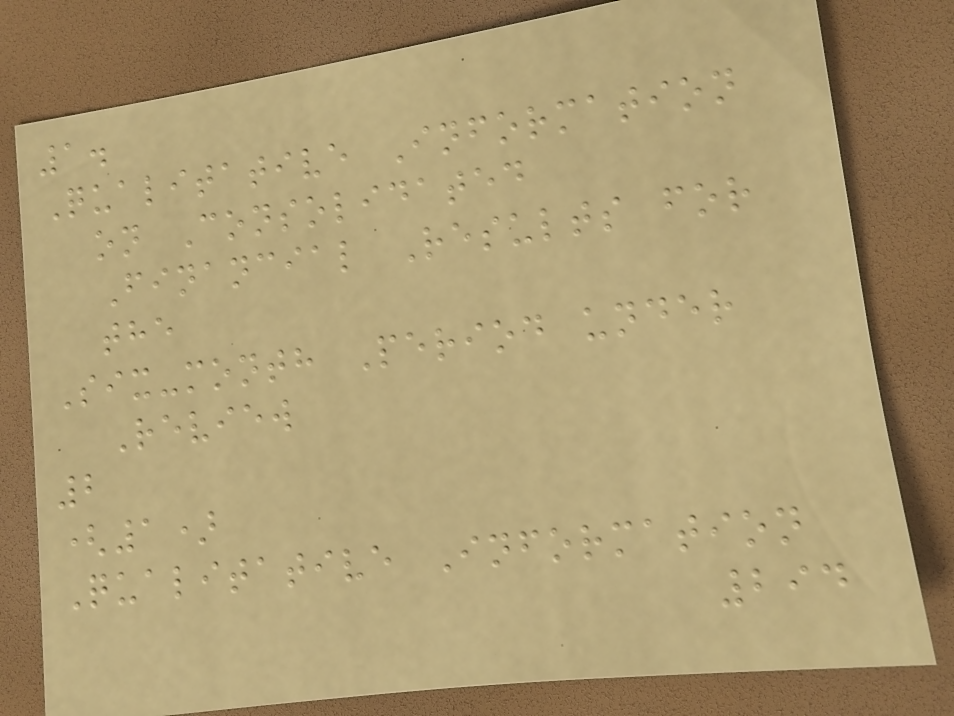1.
Qualitative Information
on Consolidated
Financial Results for
the
Six-month Period under
Review
2
(1)
Qualitative Information
294
